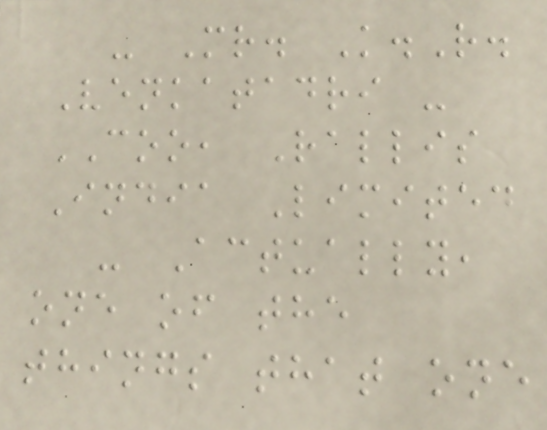- Mr. K.R.
Venkatadri -
COO, Rallis
India Limited
- Actually,
one of the
things that one
